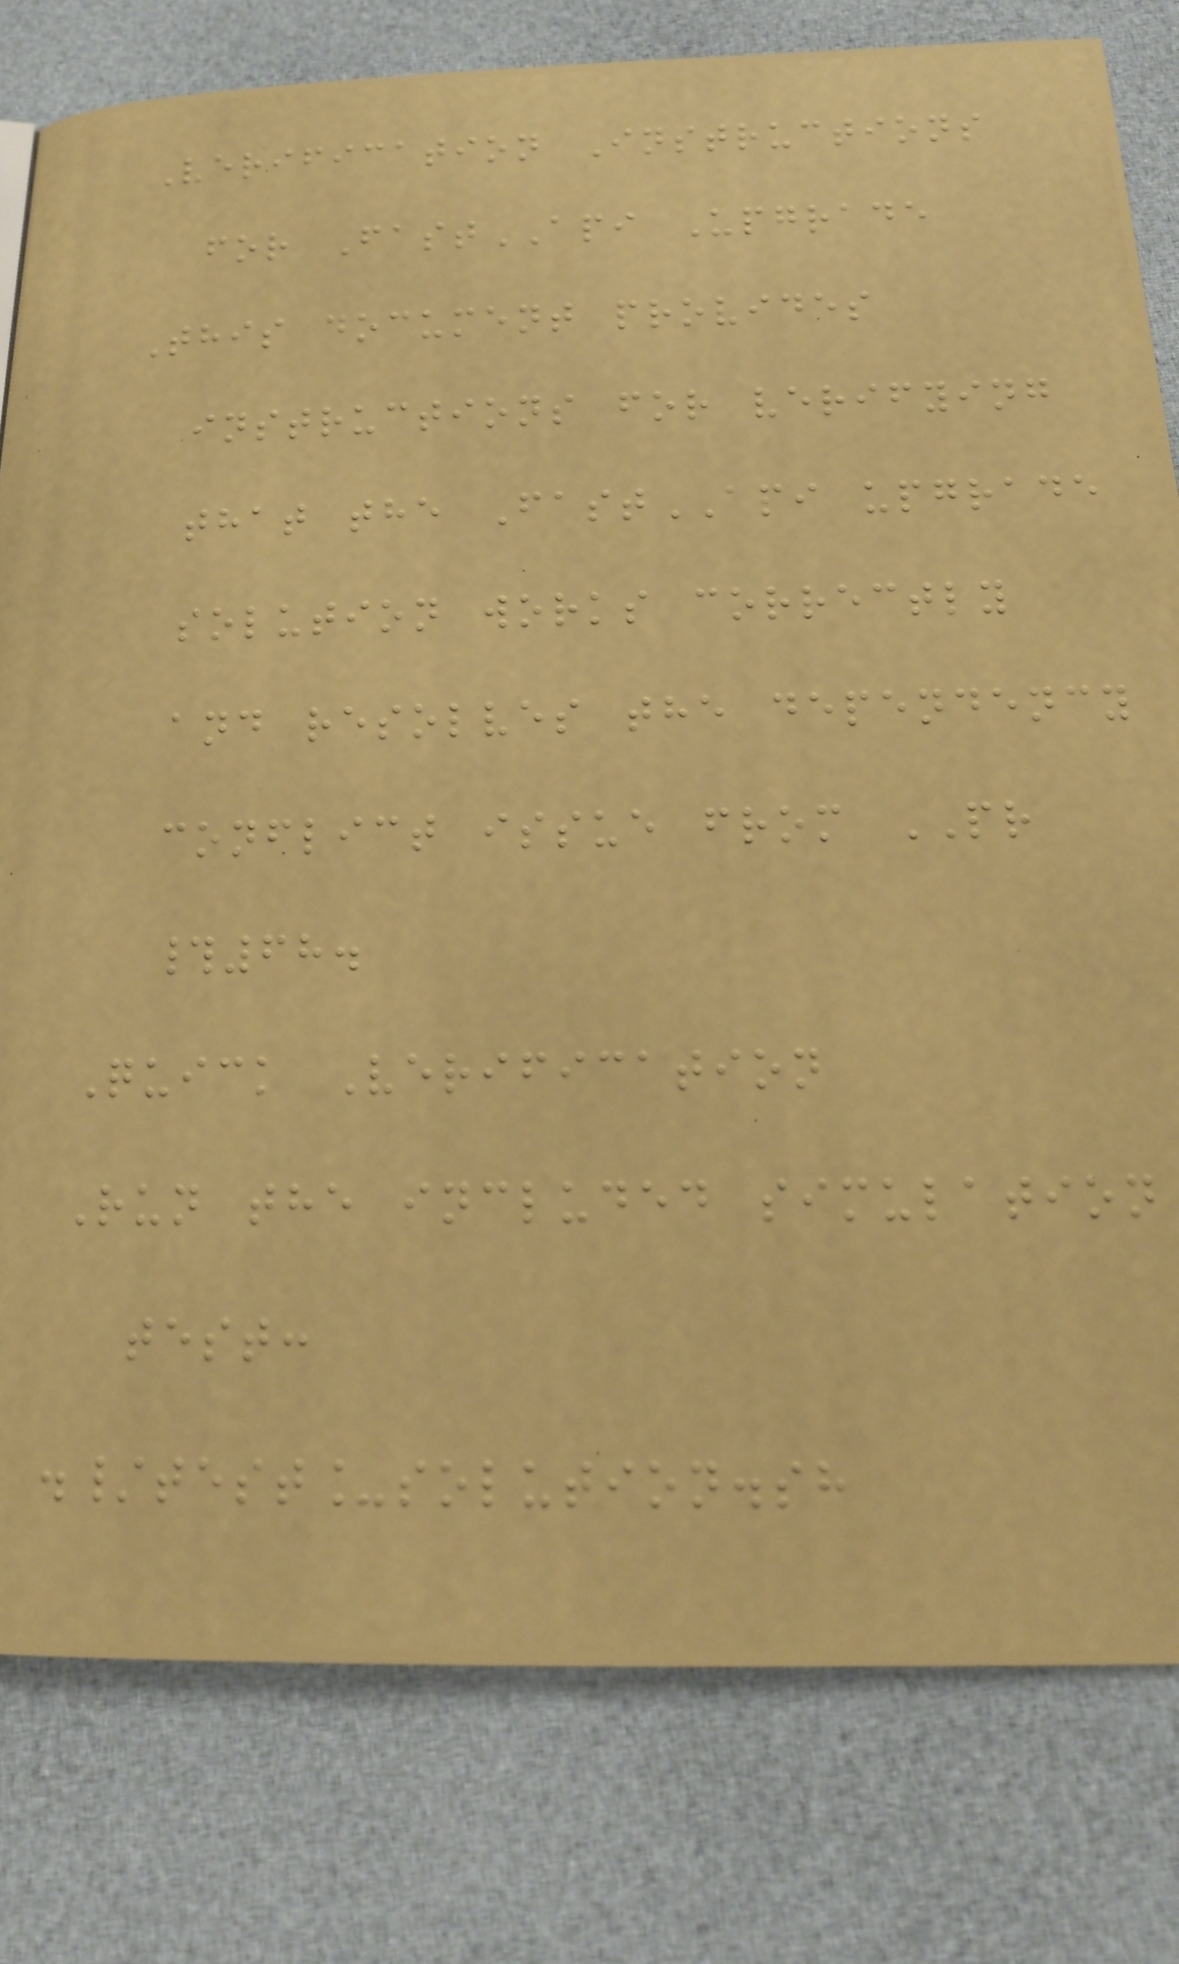Verification Instructions
for FastAPI Upgrade
This document provides
instructions for verifying
that the FastAPI upgrade
solution works correctly
and resolves the dependency
conflict issue from PR
#68.
Quick Verification
Run the included simulation
test:
./test_solution.sh
